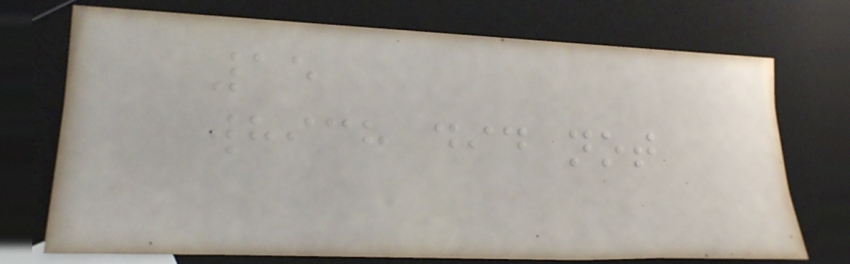15
which did not
